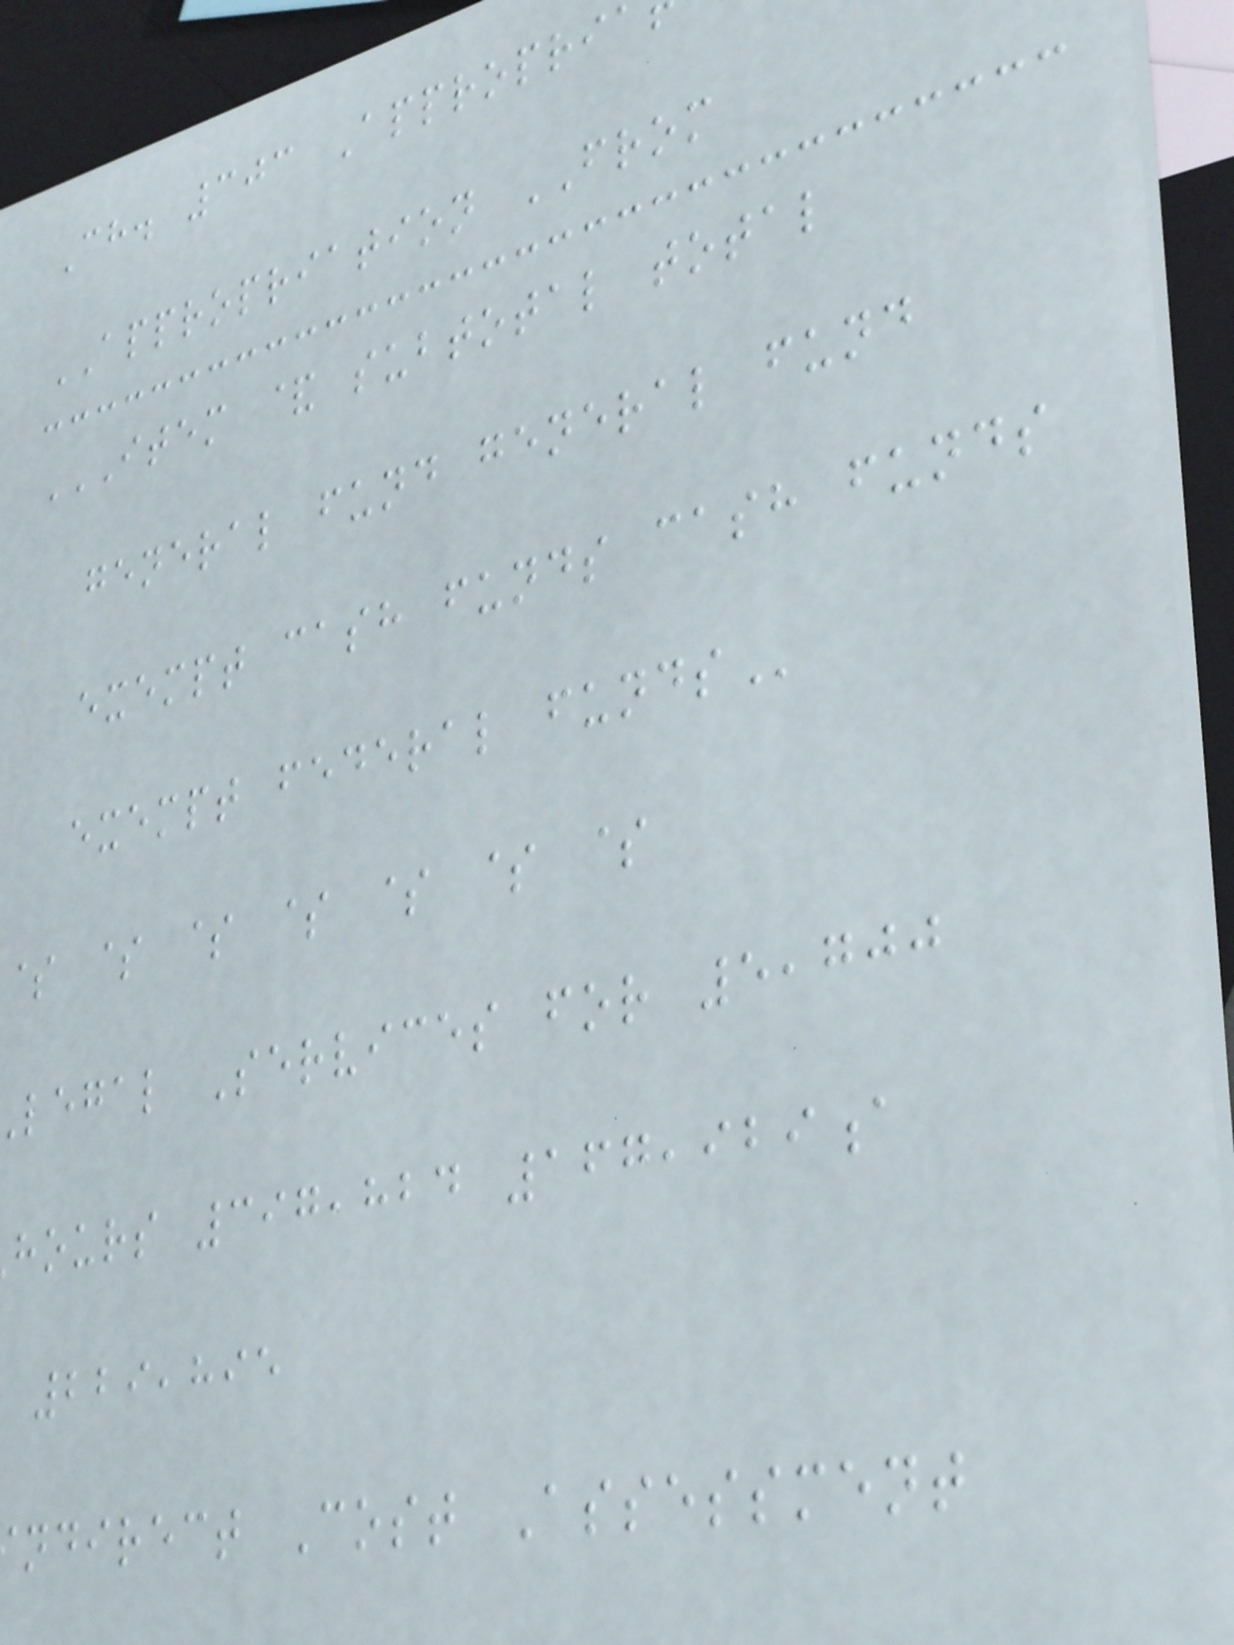Ch. 303 Appropri
APPROPRIATION FROM
ITEM & SUBTOTAL TOTAL
general fund general fund
exempt cash funds cash funds
exempt federal
$ $ $ $ $ $ $
legal Services for 5,700
hours 397,824 167,929a
229,895
ndirect Cost Assessment
